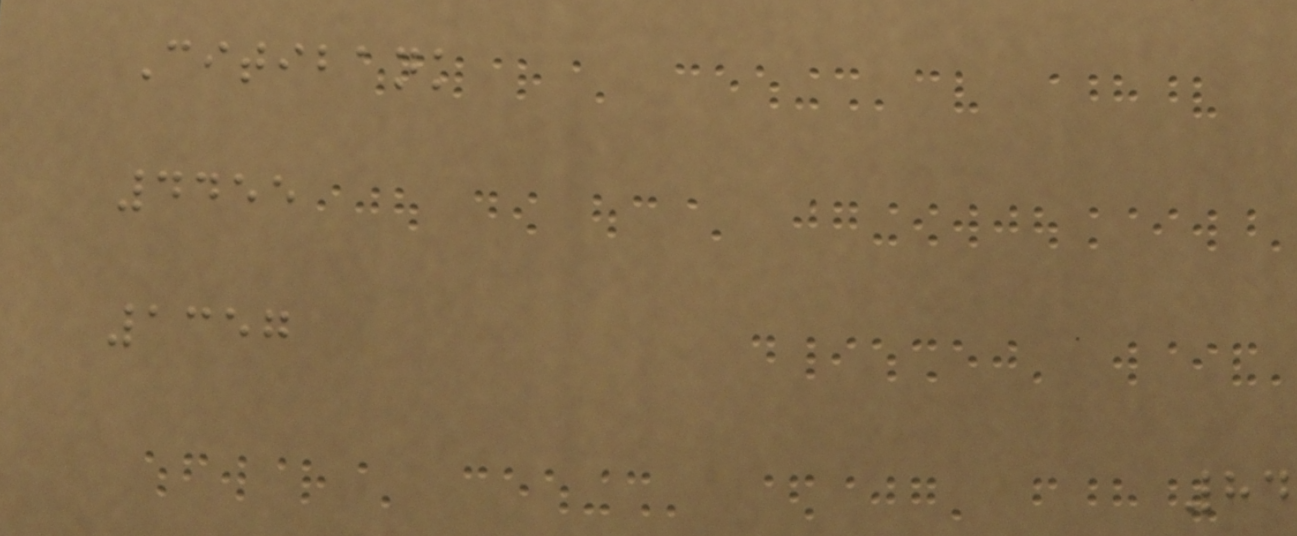Citibank
4455
1357
84
